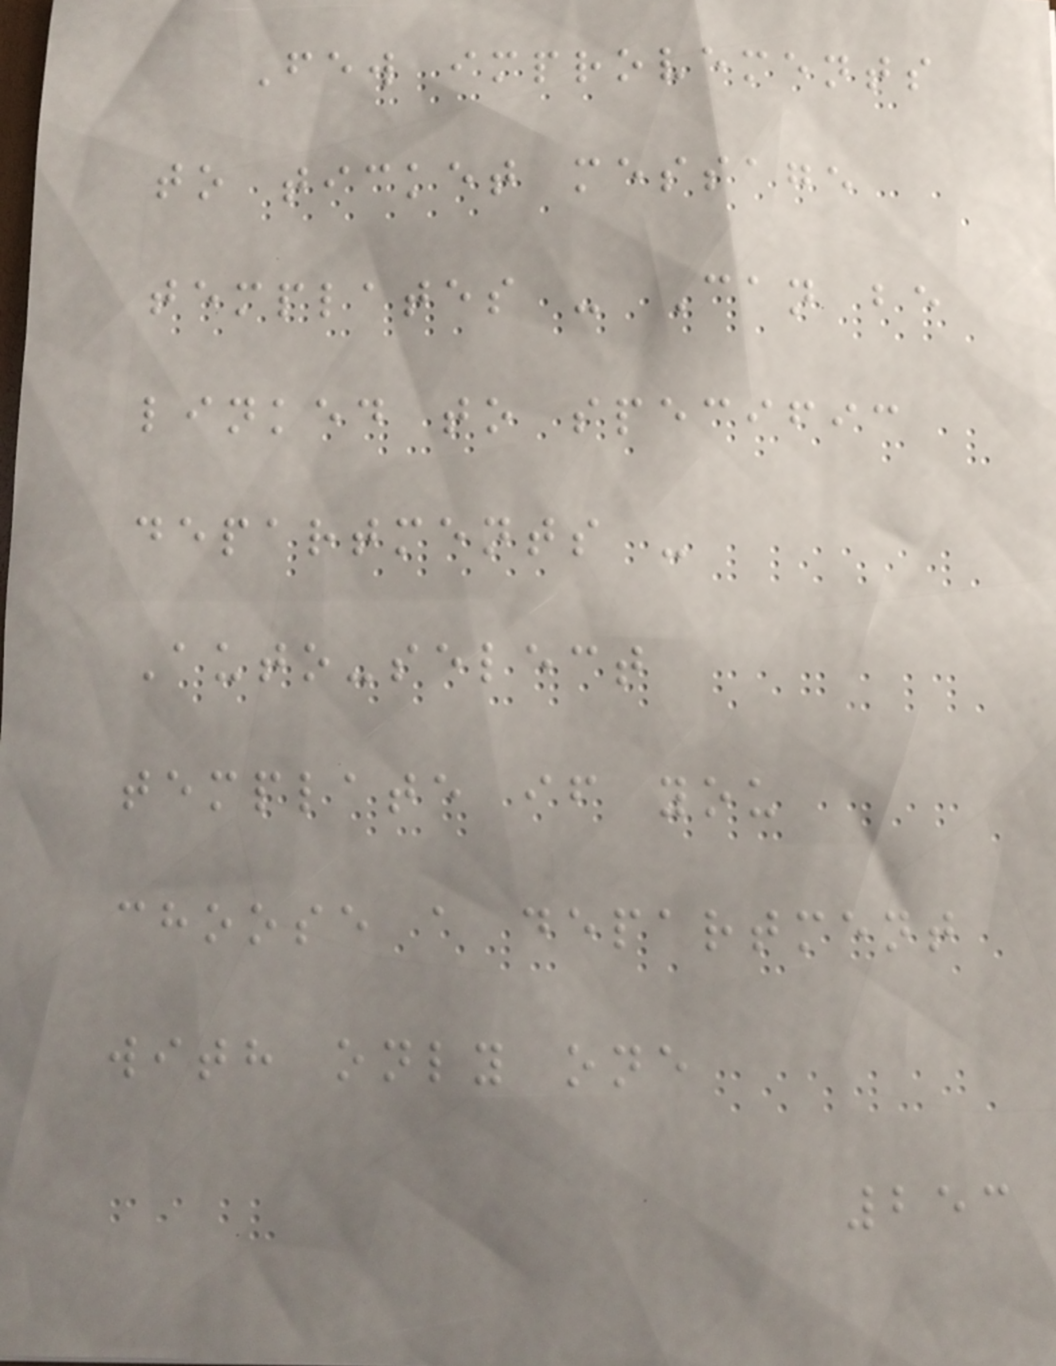Few improvements
to ticket message
templates - Can be
linked to specific
departments -
Auto-select
template if you
choose a department
with only one
253
